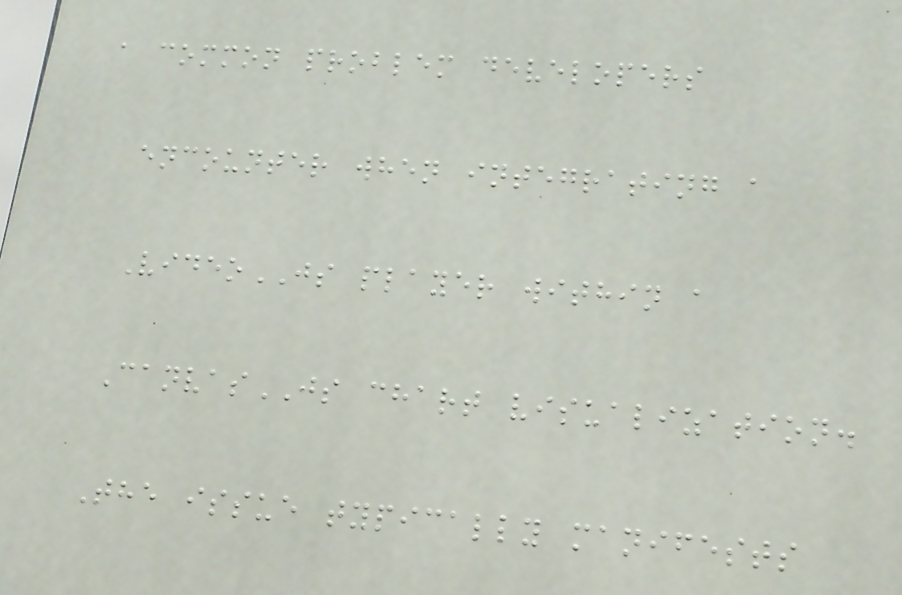a common problem developers
encounter when integrating a
VideoJS player within a
CanvasJS chart visualization.
The issue typically manifests
